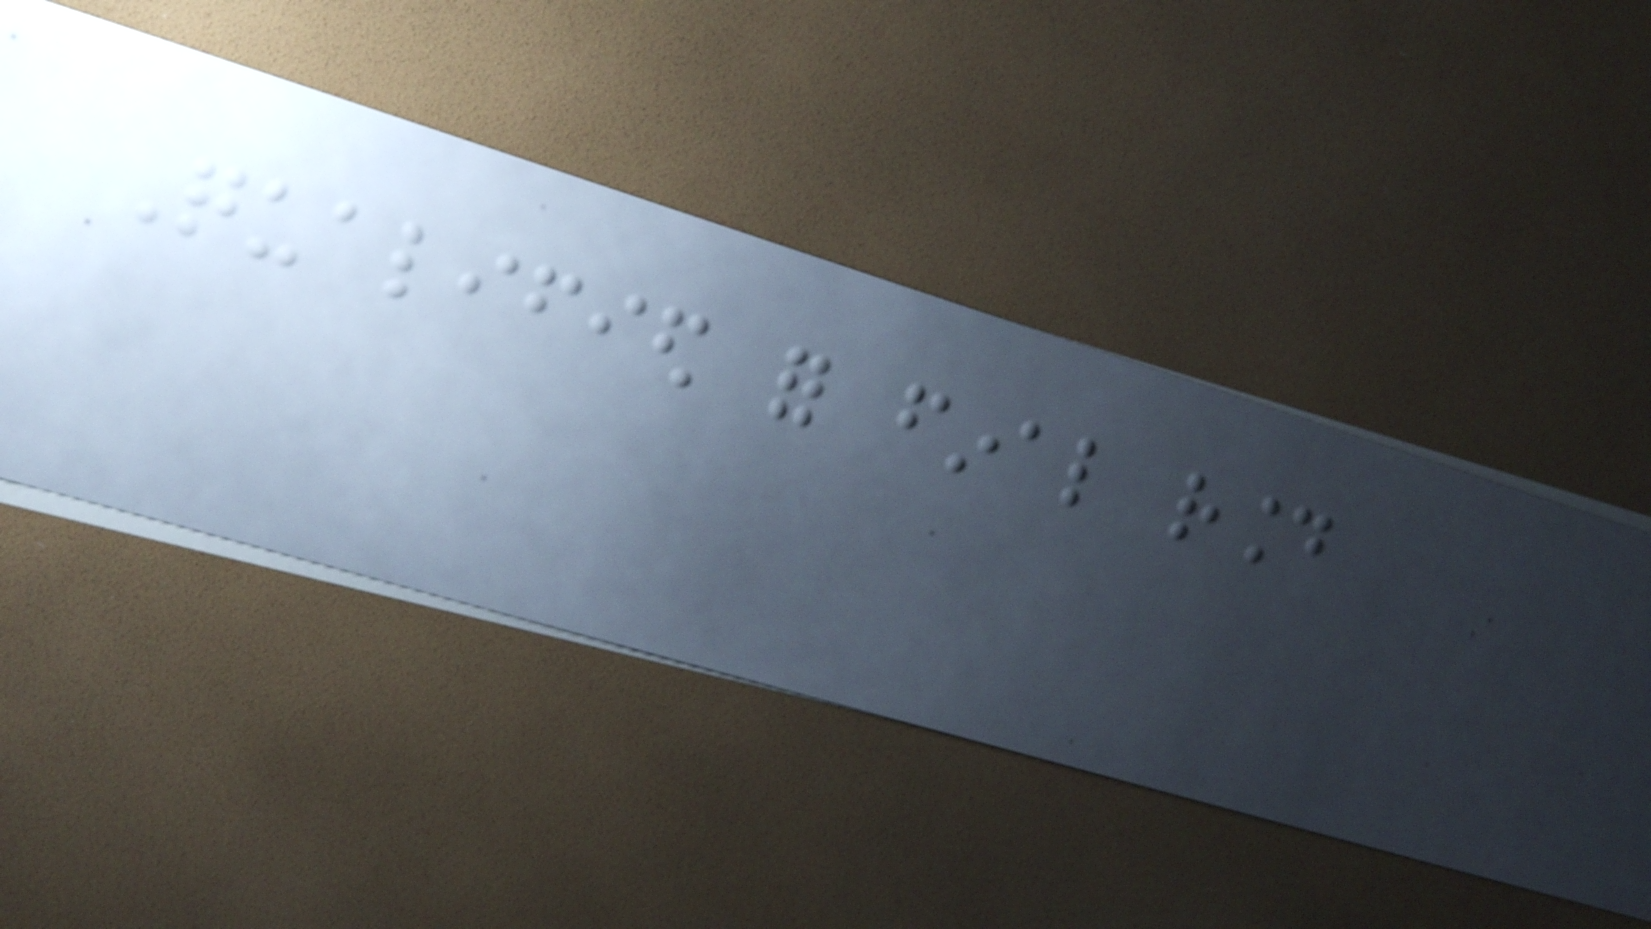Qualified for final round
